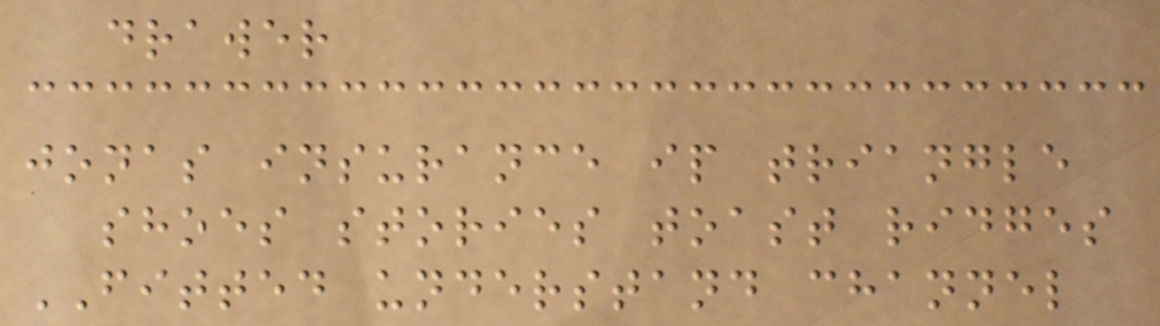drawer
jonas insurance ip triangle
shoes stories toast ridges
FITTED understand channel
